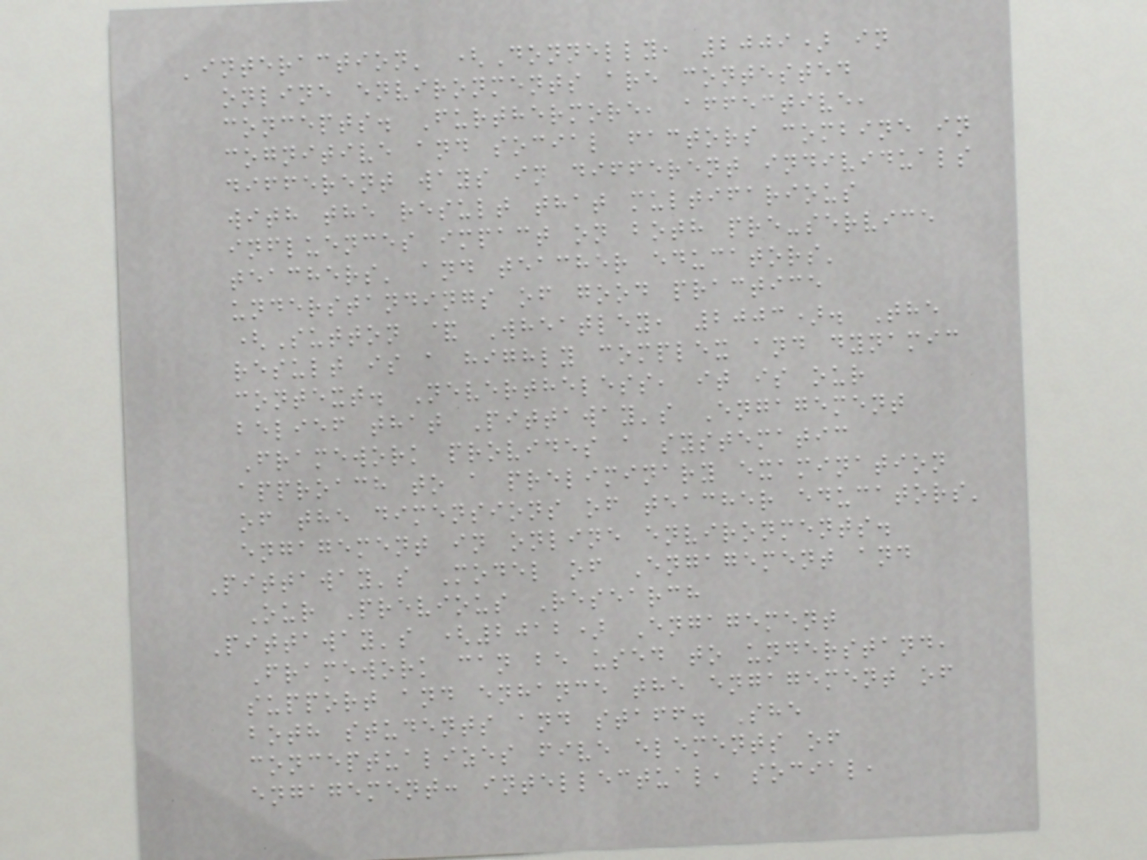'interaction' (Donnelly, 2009) in
online environments are contested
concepts. Furthermore, affective,
cognitive and social factors combine in
different ways in different individuals
with the result that multifarious
influences impact on both pre-service
teachers' and teacher educators'
understandings of good practice
(Sutton & Wheatley, 2003). The
result is a highly complex and dynamic
context. Nevertheless, it is our
belief that Pittaway's Engagement
Framework provides a systematic
approach to a preliminary examination
of the dimensions of teacher educators'
engagement in online environments.
Pittaway's Model of Engagement and
Our Previous Research
Pittaway's (2012) Engagement
Framework can be used to understand,
support and enhance the engagement of
both students and staff. She
conceptualizes five elements of
engagement: intellectual, social,
